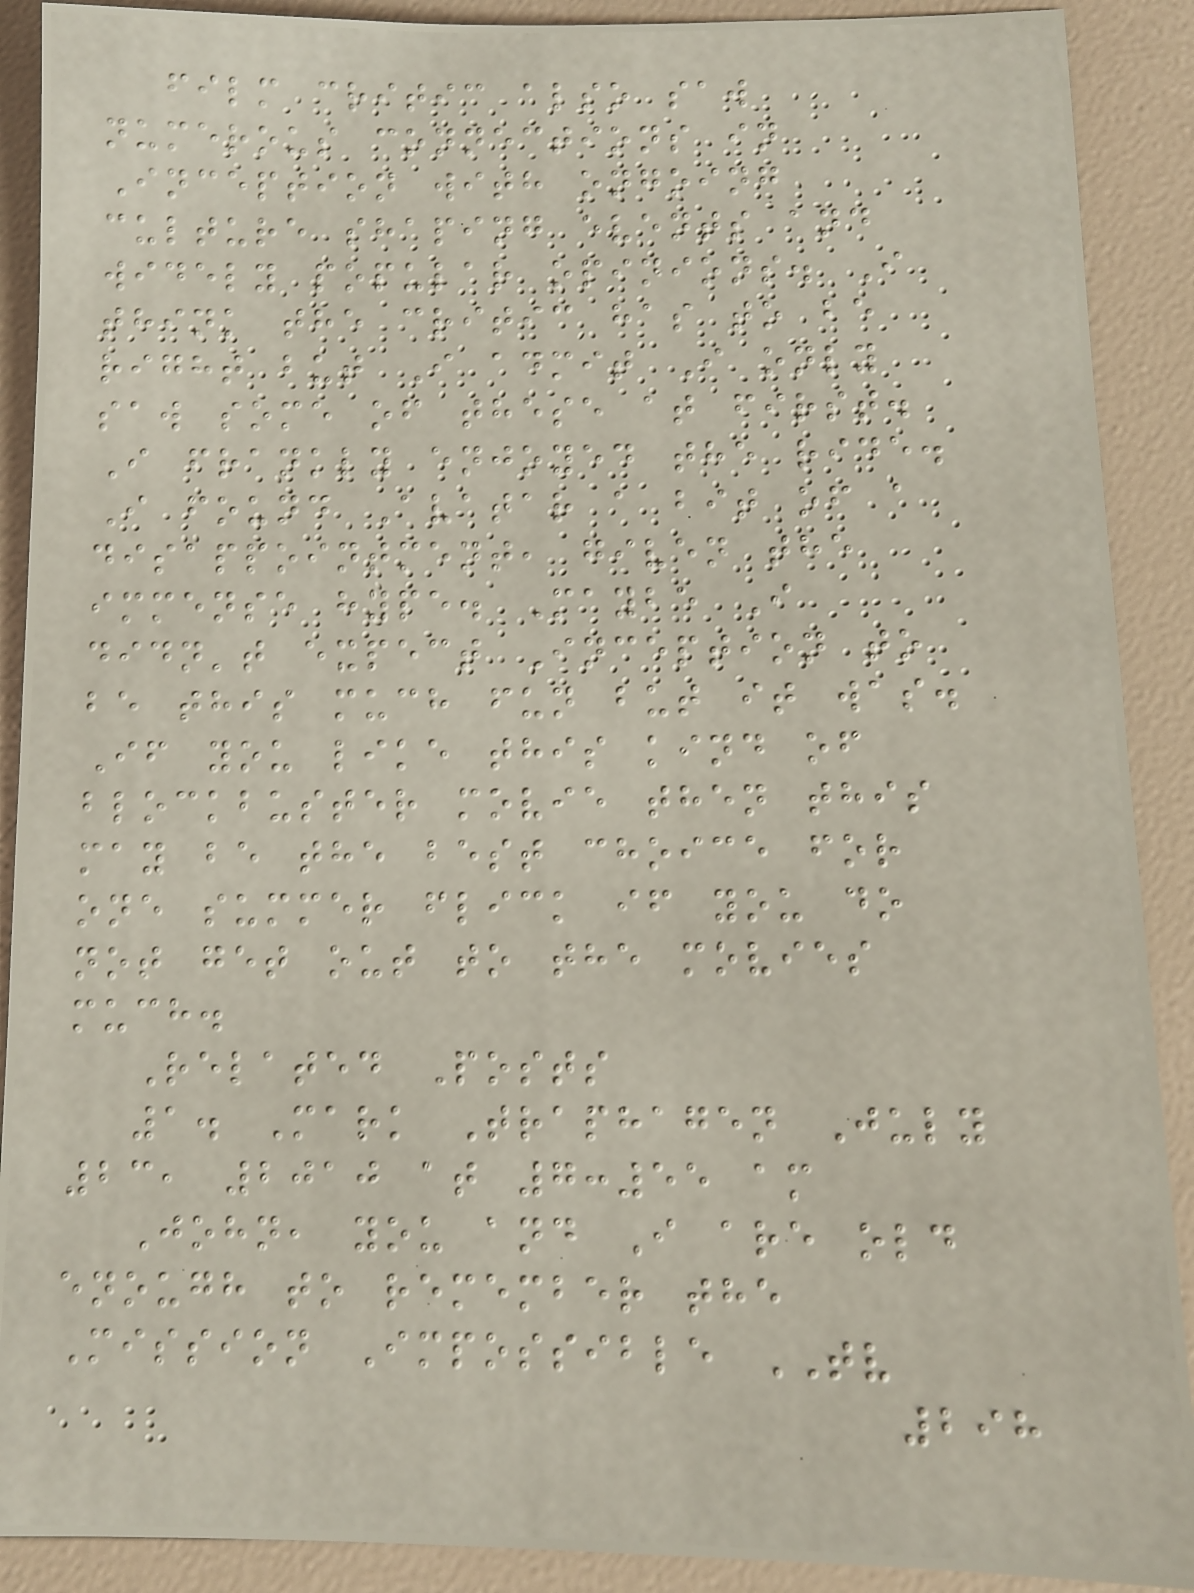film critic also saw
numerous connections in
Inception with ongoing
culture shaping events and
widely popular opinions. I
think the critic has to be
right but I admit I only
saw some of these at first.
I frankly enjoyed the ride.
I found Avatar a bit of a
disappointment, given the
immense hype. Maybe I
didn't expect Inception to
be this much fun but it was.
If you like this kind of
blockbuster movie then this
may be the best choice for
one summer flick if you do
not get out to the movies
much.
Related Posts
1. Mark Traphagen July
23, 2010 at 7:55 am
John, you and I are old
enough to remember the
Mission Impossible TV
298
